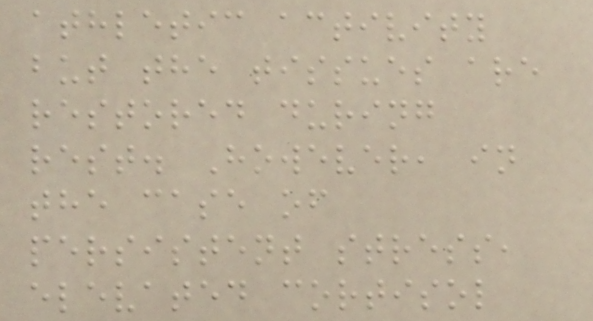athletic activity
but the tissues are
restored during
rest. However, in
the case of
persistent stress,
elevated cortisol
